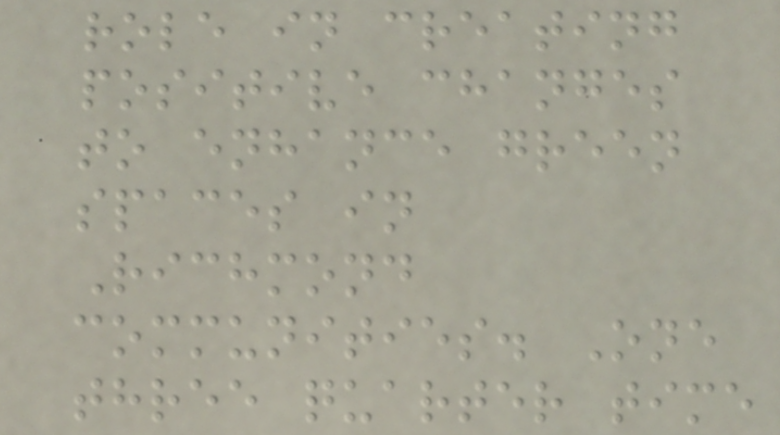role in creating
positive changes
to enhance green
spaces in
Richmond
communities. One
three quarter time
